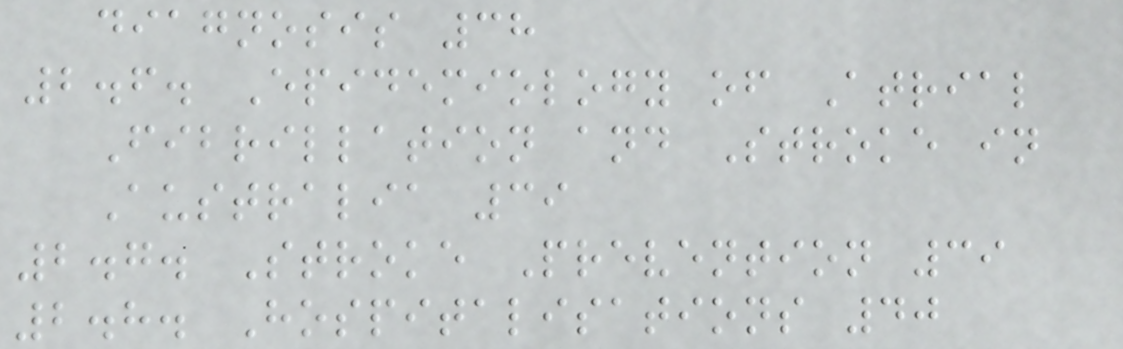diagnosis 38
2.6. Epidemiology of Atrial
Fibrillation and Stroke in
Australia 39
2.7. Stroke Prevention 39
2.8. Hospitalisations 40
